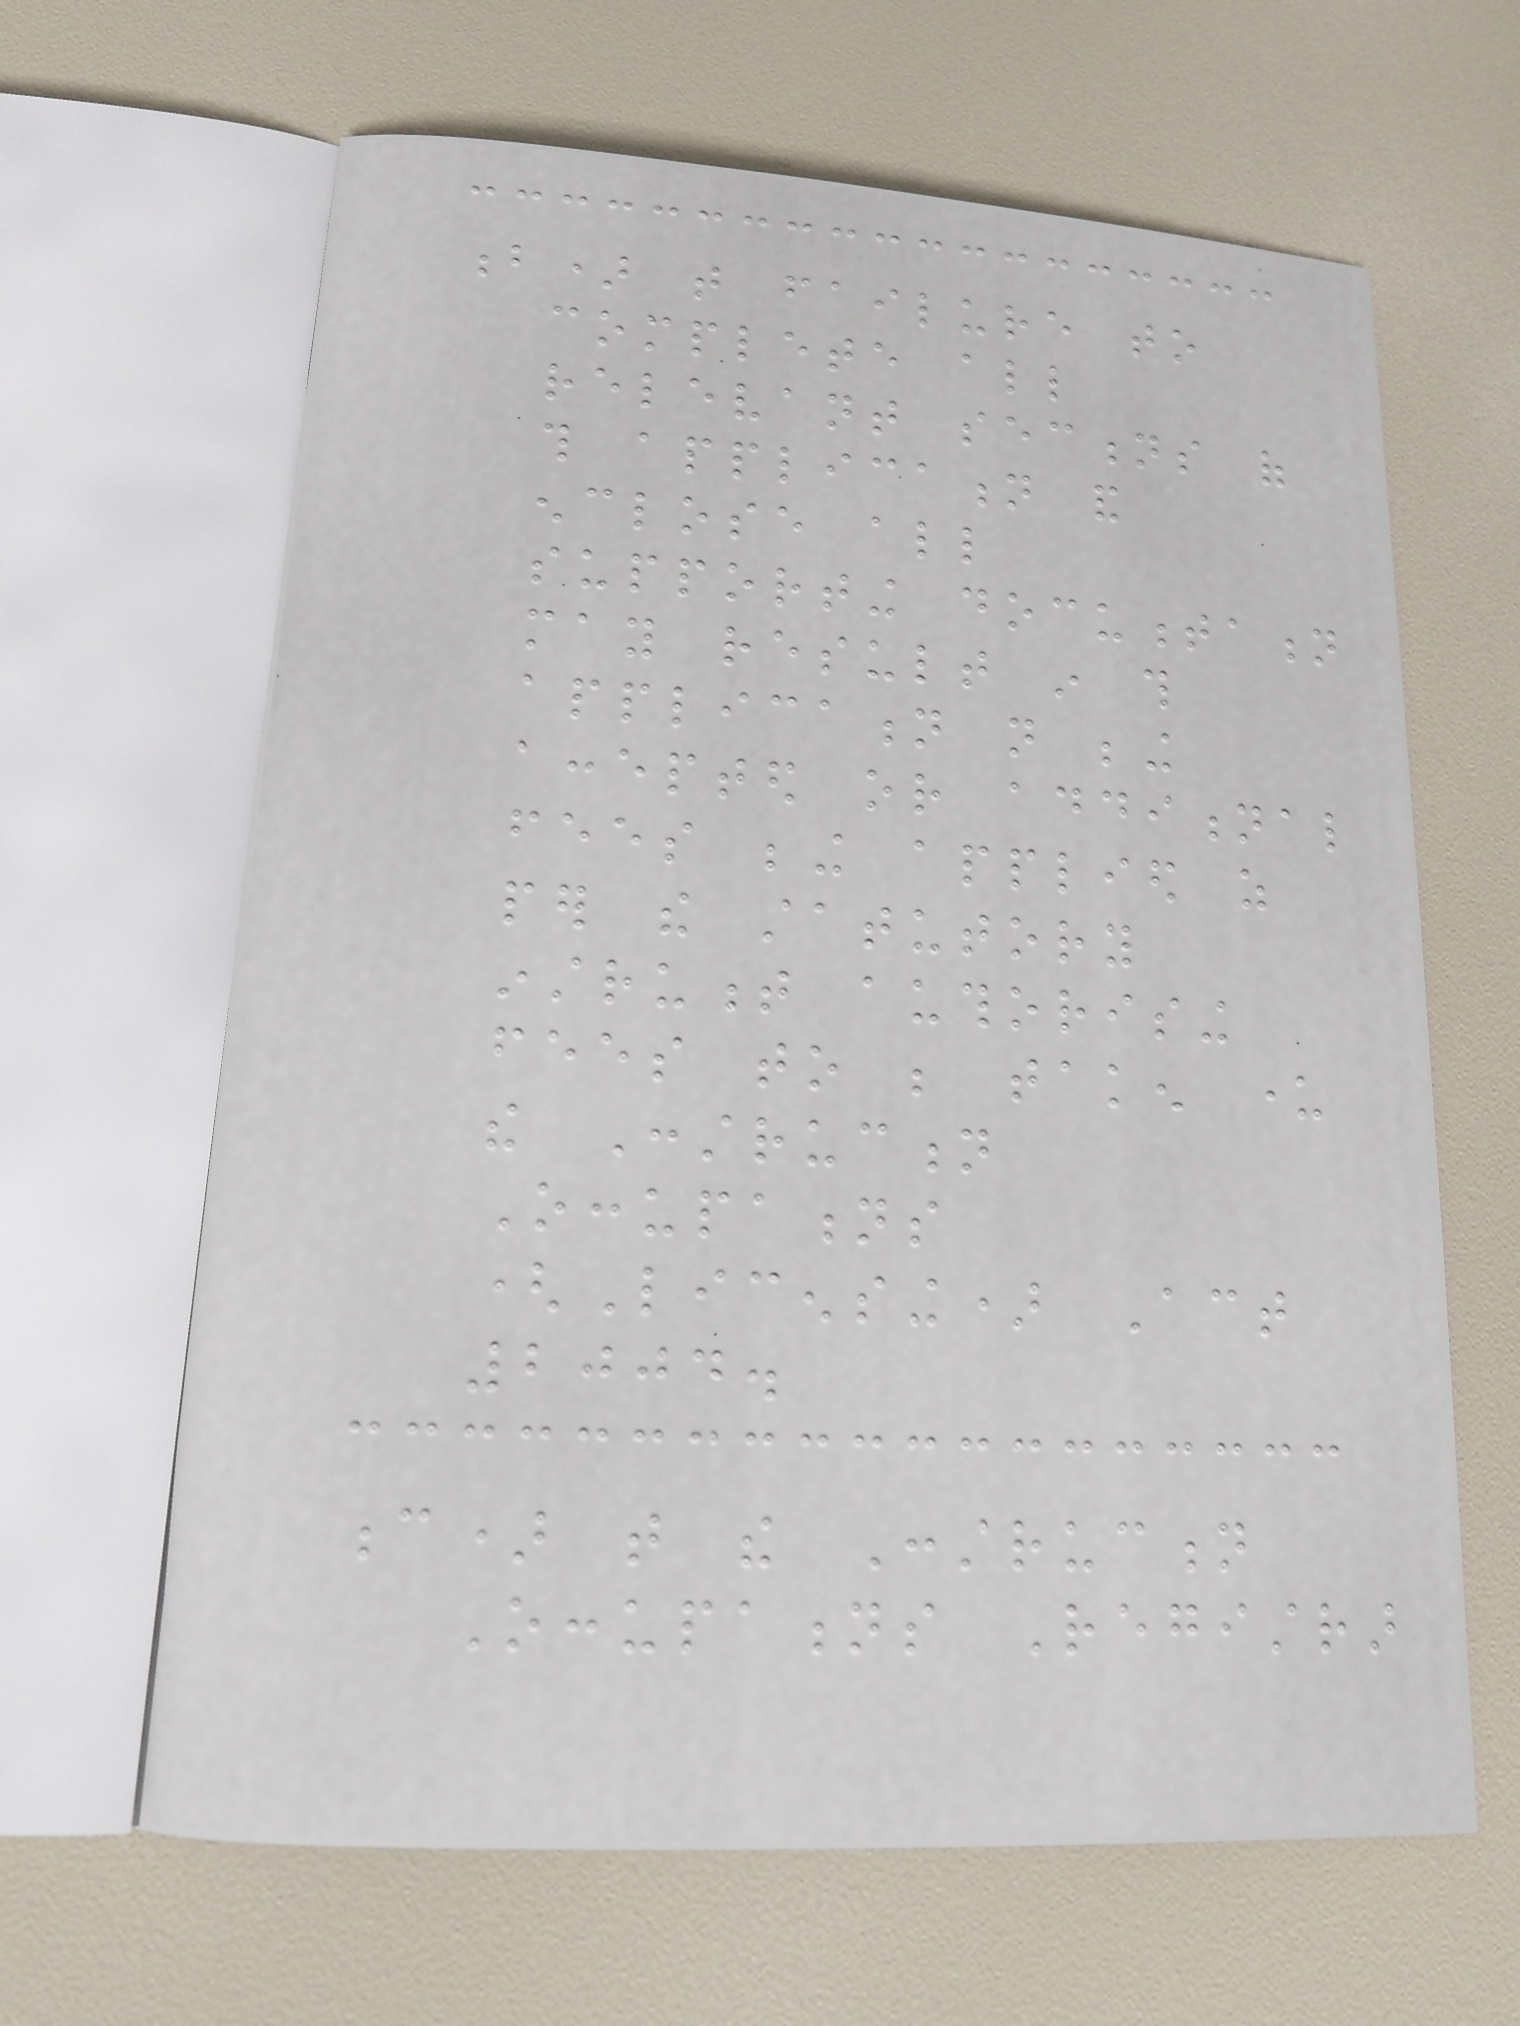b) that failure to
complete all
relevant sections of
this application and
enclose all
supporting documentation
may result in this
application not being
accepted or additional
fees being applied as
per the statutory
instrument authorising
fees to be taken under
the Construction
Occupations
(Licensing) Act
2004.
c) that the Construction
Occupations Registrar
